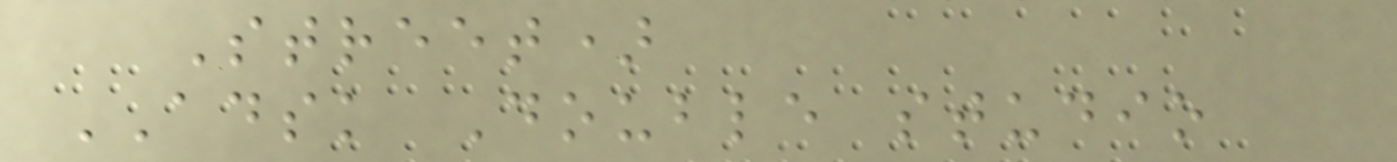Street)
ADSK Double studio
